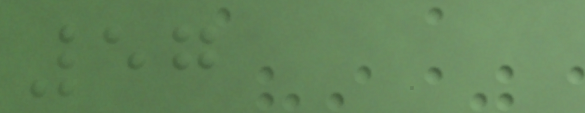57
